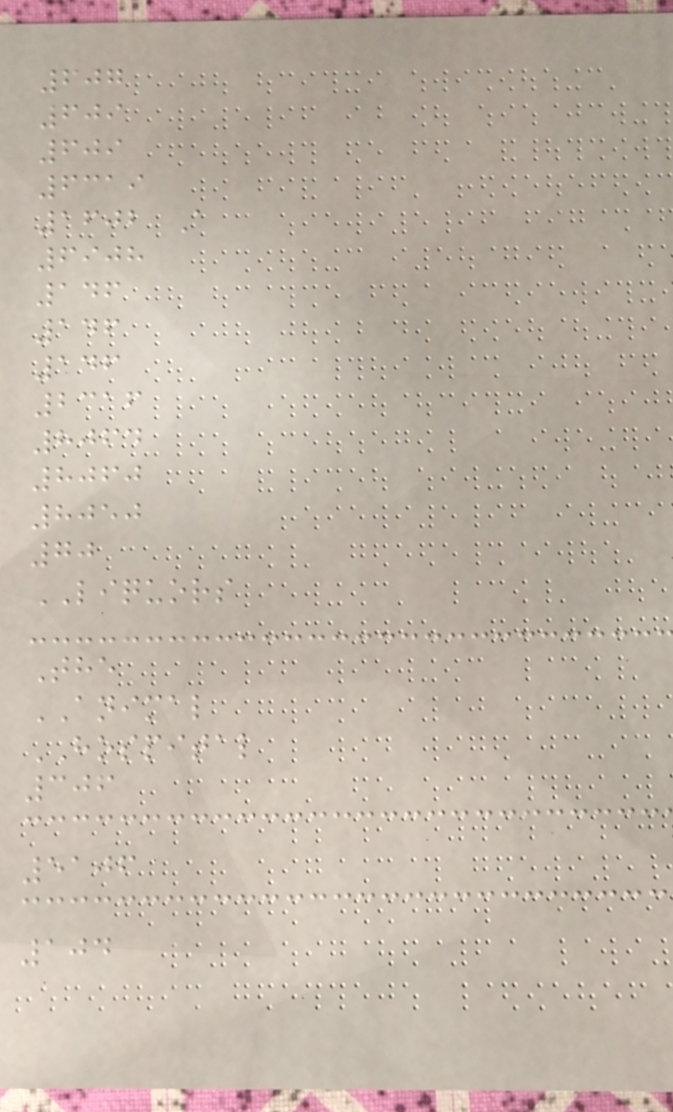607
609
609
6319
1602 A
6908
146
146
146
2316
8064
8060
8050
70
LIQUORS
The
ANIMAL
HOSPITAL
306
5106
104
